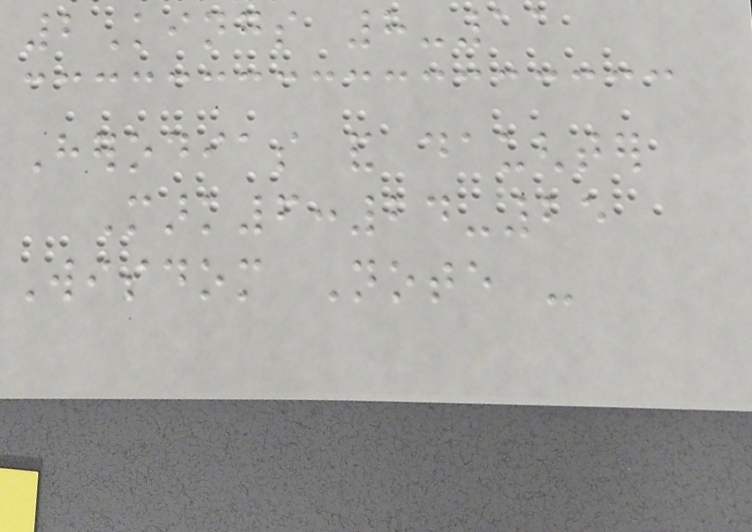2Kings 8-11
Herodias and daughter
Mark6:24-25
Wisdom Note -
